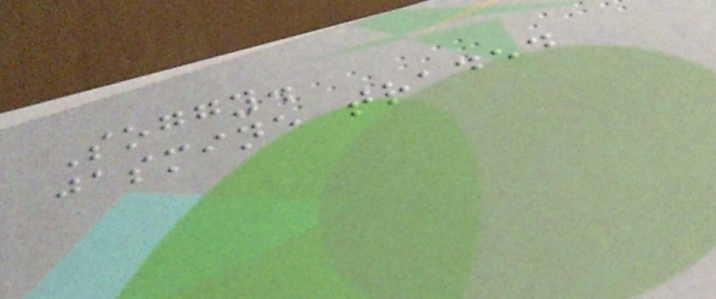Soggy.
jasmine traded
